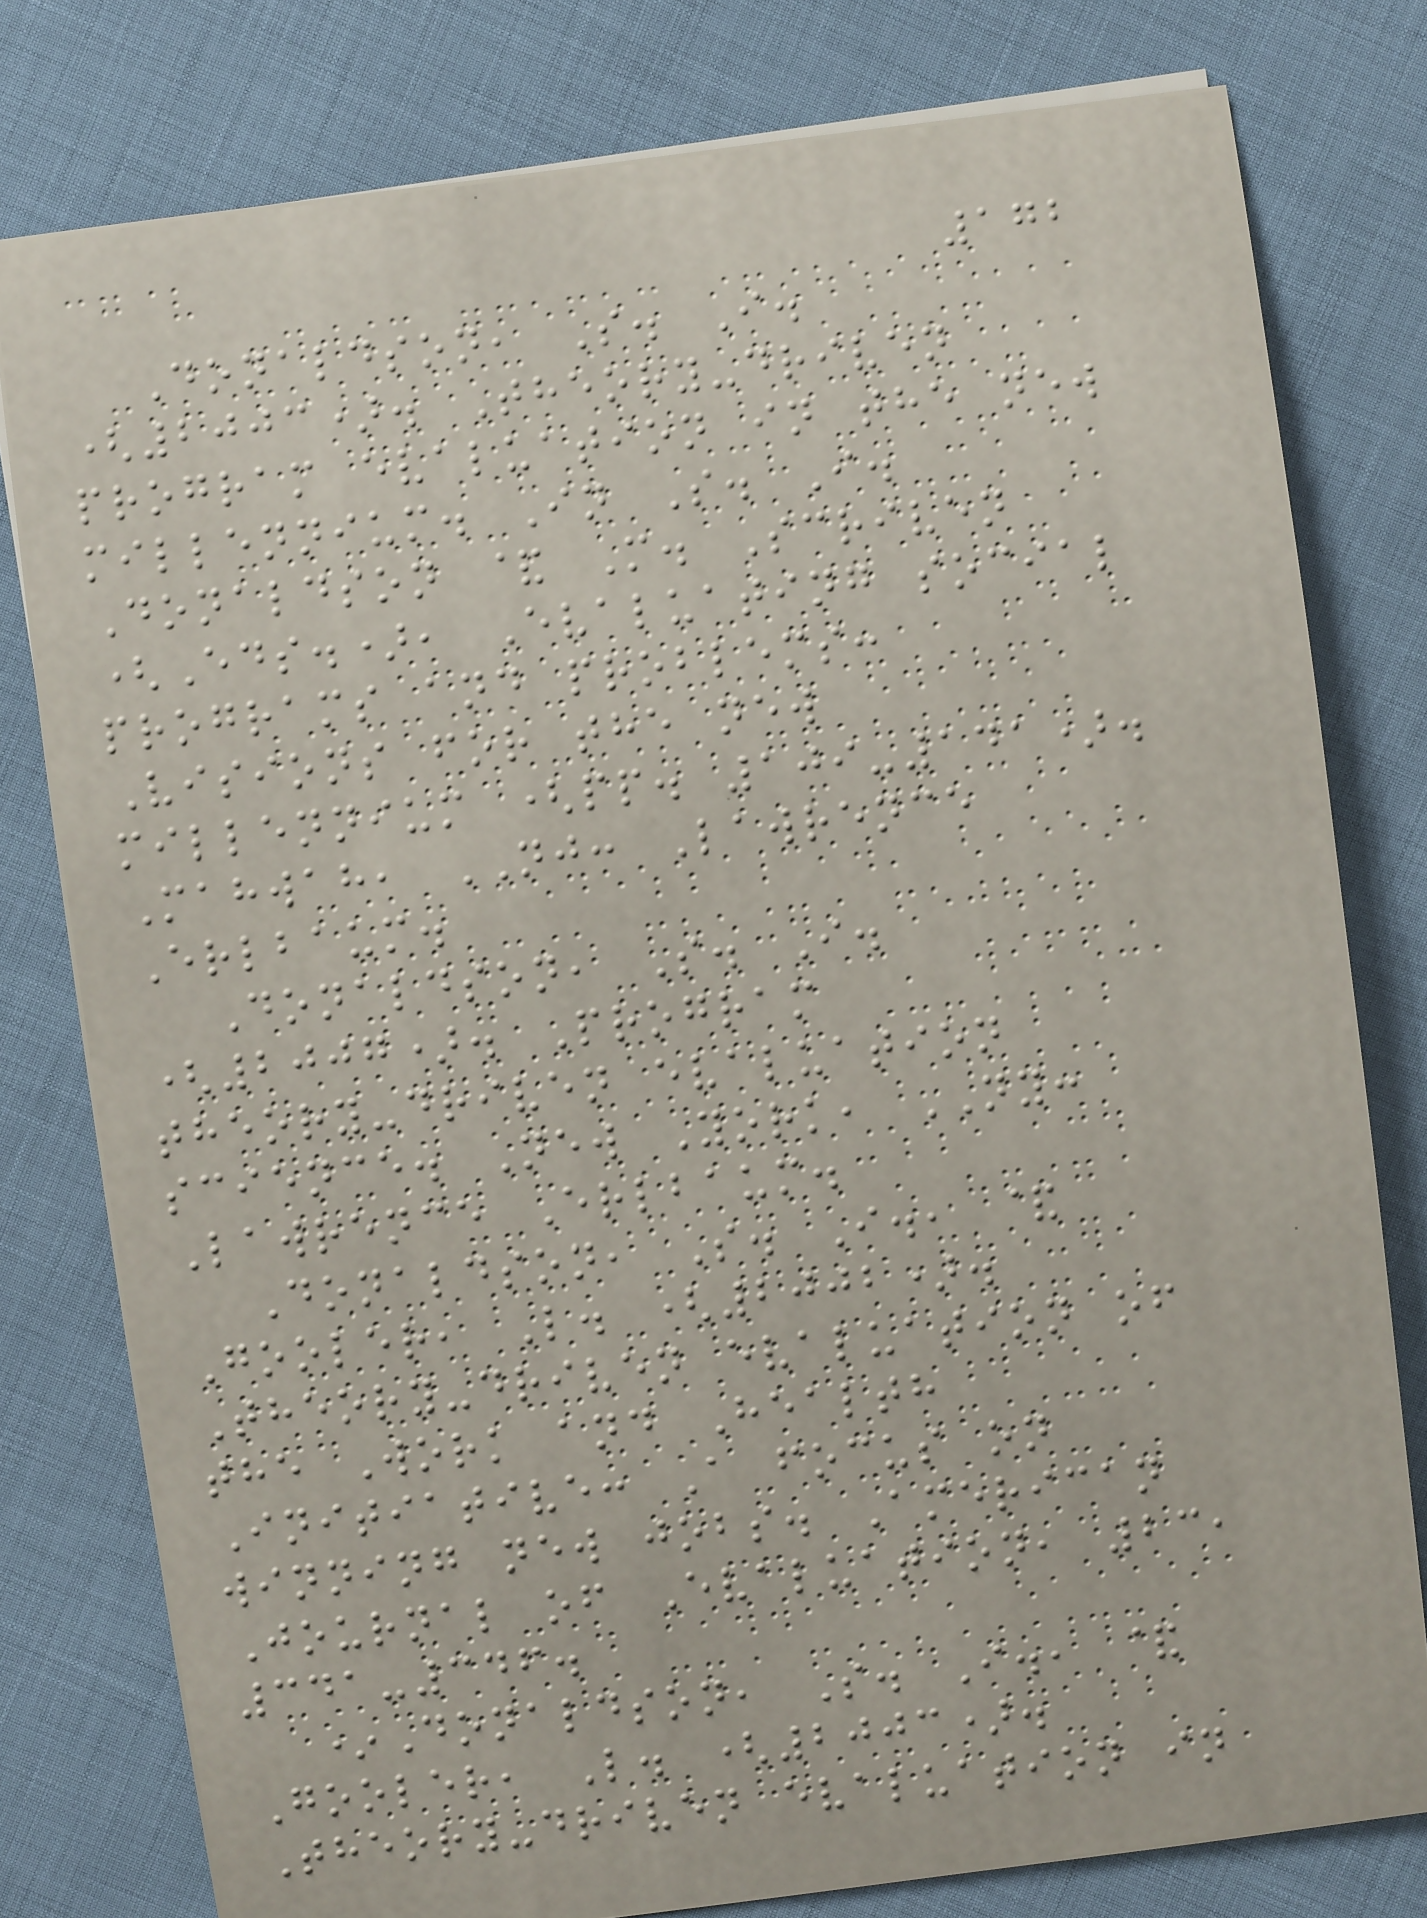172
Donaldson, S. I.
(2003). Theory-driven
program evaluation in the new
millennium. In S. I.
Donaldson & M. Scriven
(Eds.), Evaluating social
programs and problems:
Visions for the new
millennium (pp. 109-141).
Mahwah, NJ: Lawrence
Erlbaum.
Donaldson, S. I.
(2007). Program
theory-driven evaluation
science. New York, NY:
Lawrence Erlbaum.
Donaldson, S. I., &
Gooler, L. (2002).
Theory-driven evaluation of
the Work and Health
Initiative: A focus on
winning new jobs. American
Journal of Evaluation, 23,
341-346.
*Donaldson, S. I., &
Gooler, L. (2003).
Theory-driven evaluation in
